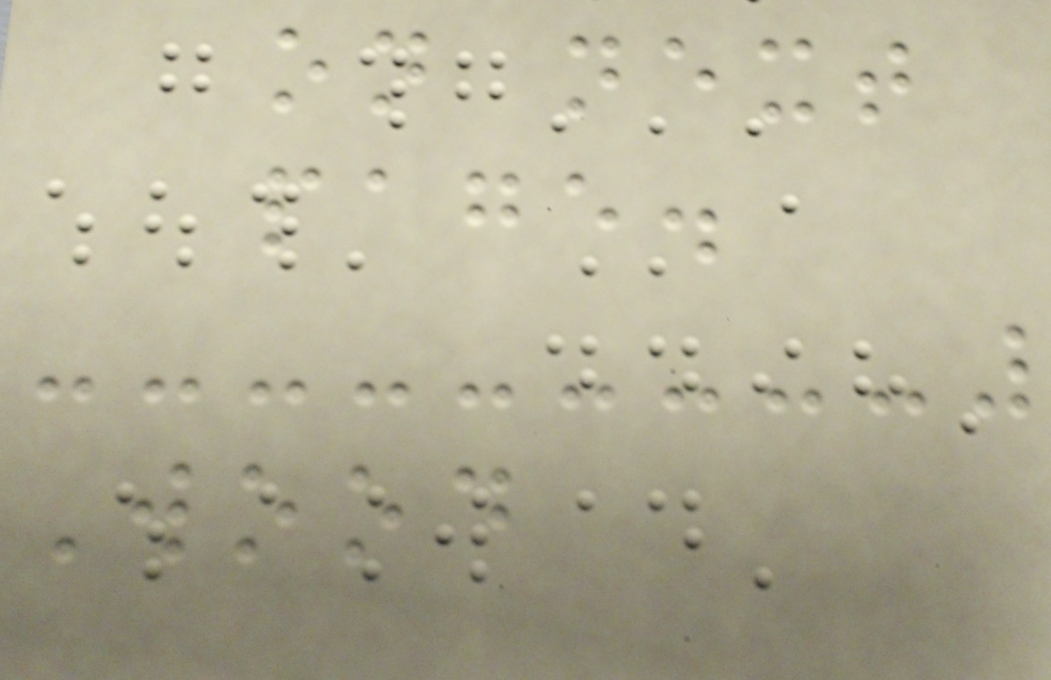on next
page.
Wood
